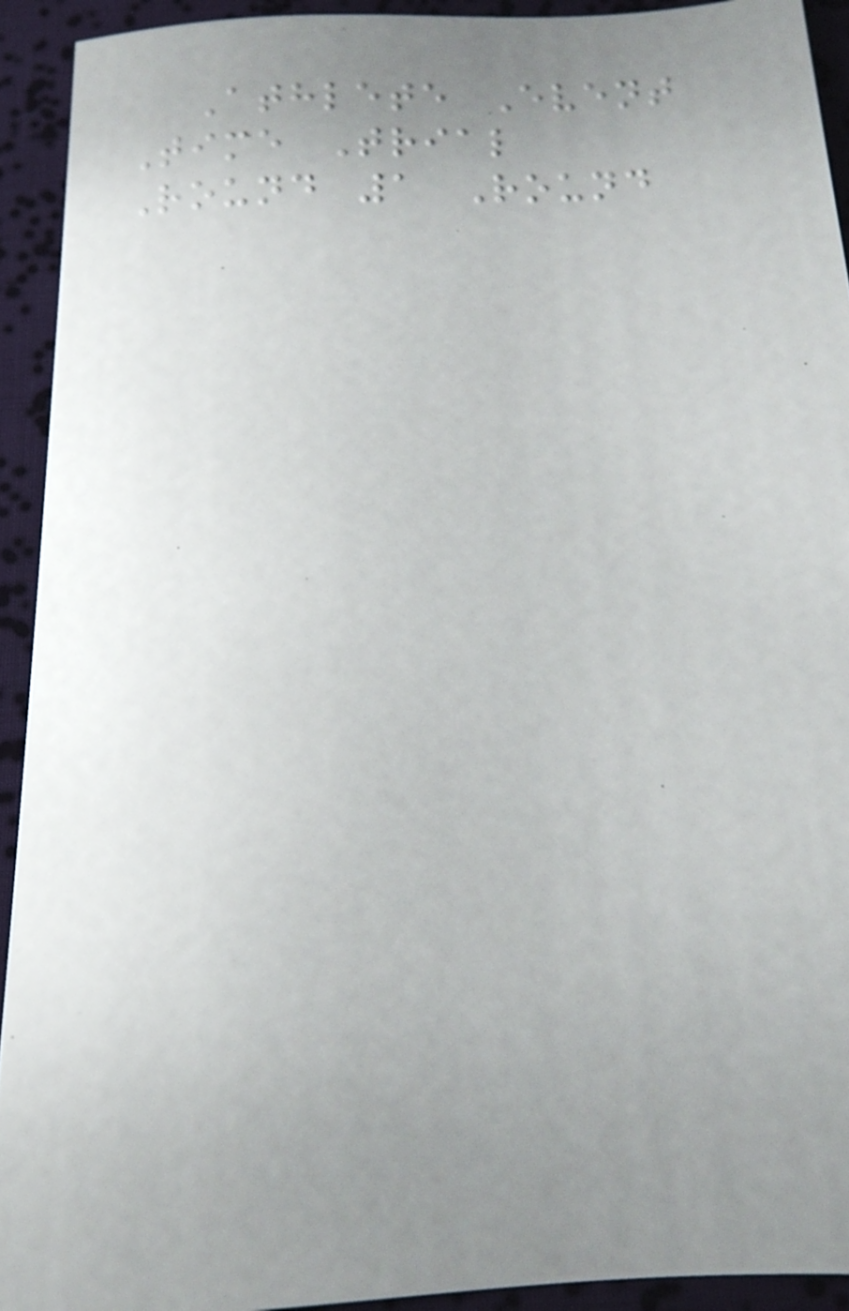Athlete Event
Time Trial
Round 1 Round
